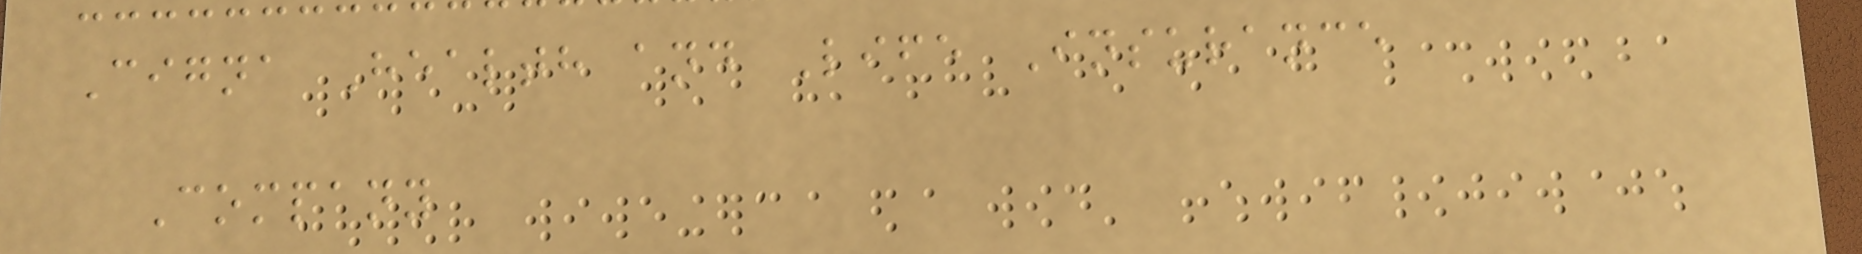Cigna Health and Life Insurance
Company
